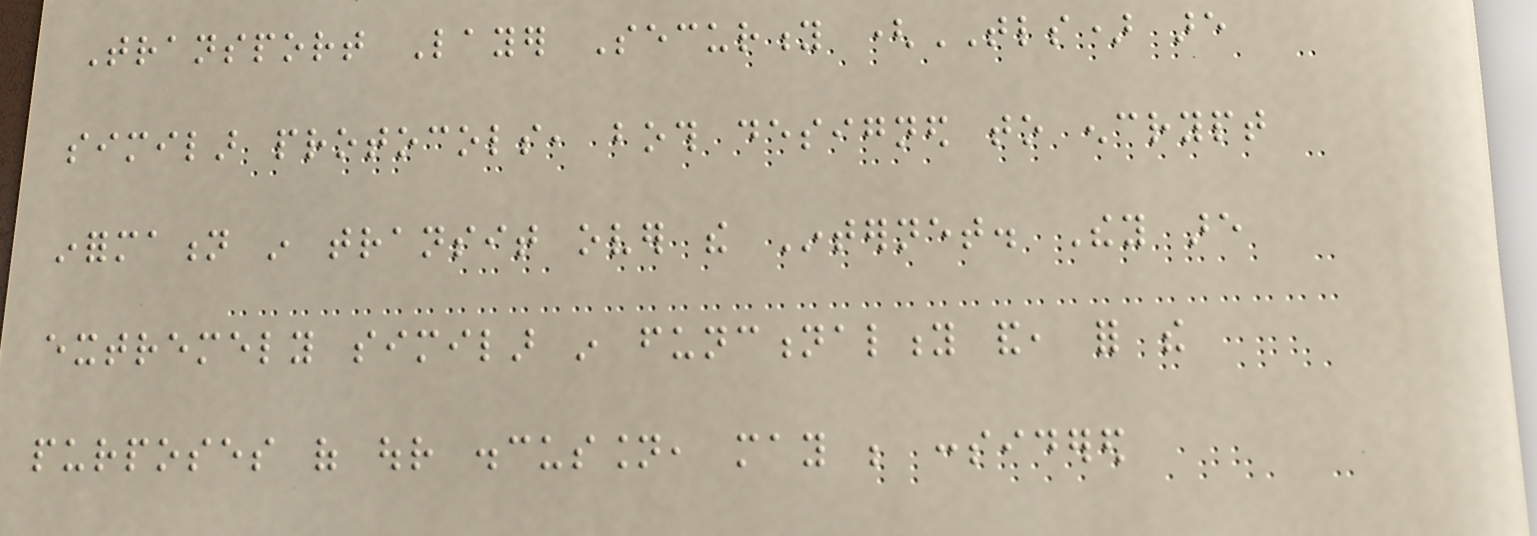Transport Layer Security (TLS) are
similar protocols, both designed to encrypt
information in transit over the Internet. They are
extremely similar in functionality and, for the
purposes of our discussion, may be considered
